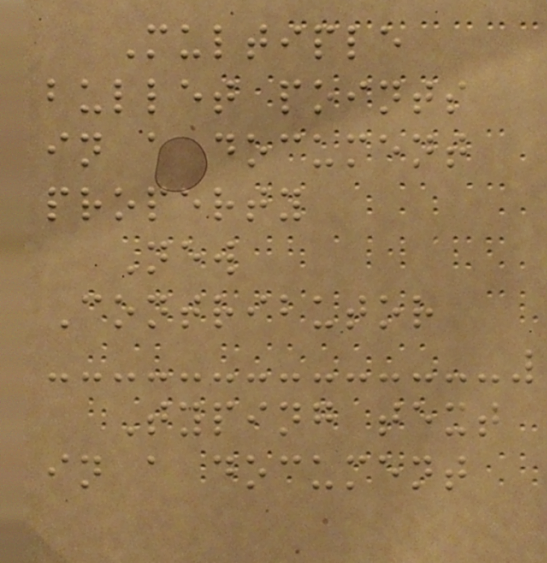Multiple
bullet points
in a document
property
New
Contributor
Typing text
in a document
